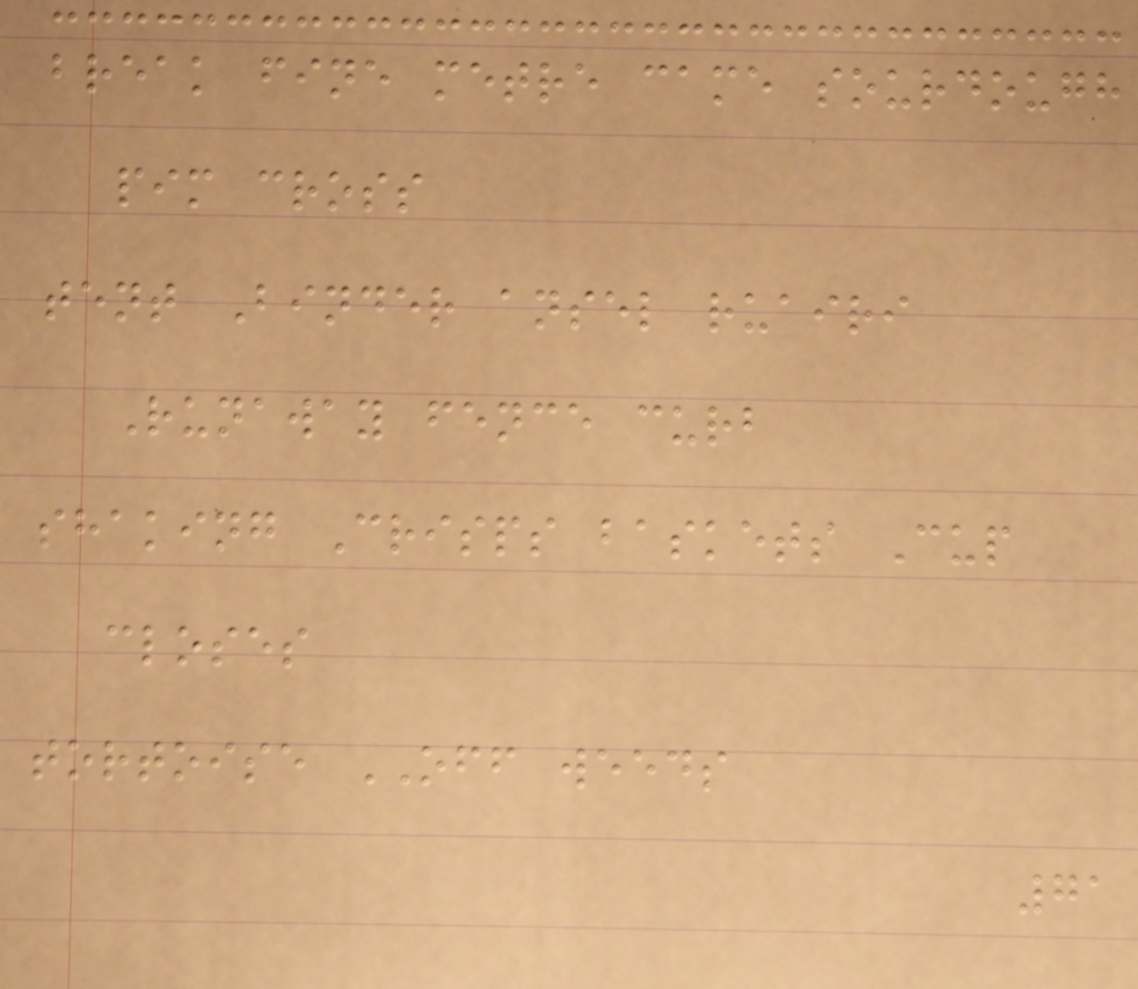break fine metre came sourdough
pim cross
tent Binder ansel ruairi
Runaway fence curb
shaking Crisps baskets Cup
closes
tortoise OFF weeds
71
